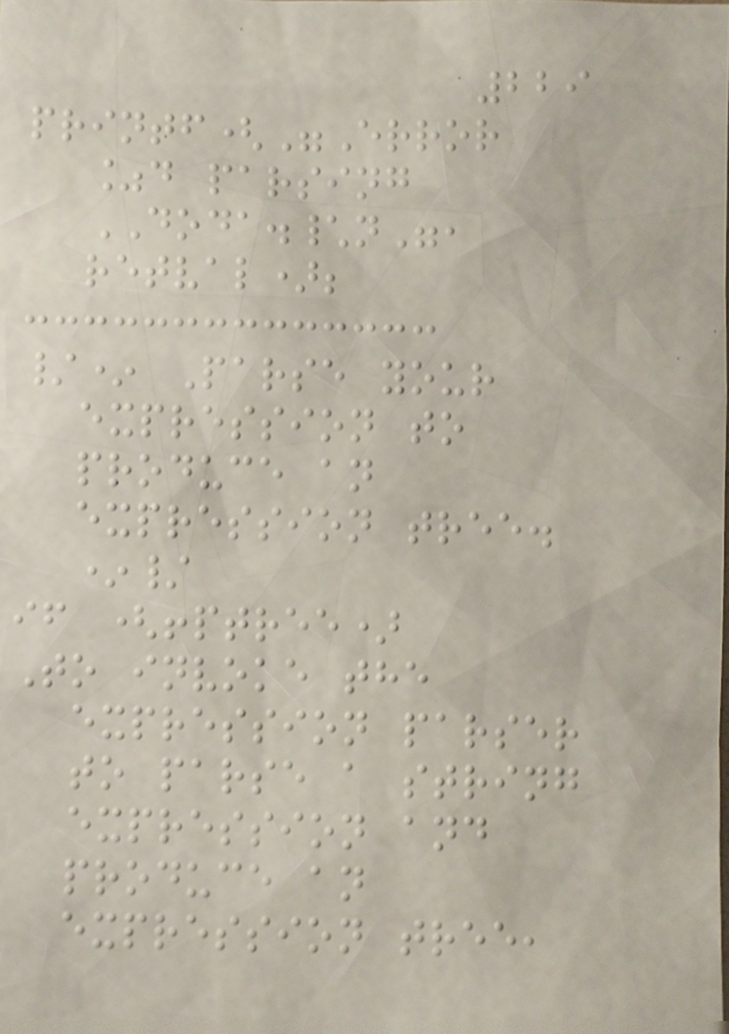229
printf("Error
%d parsing
DODA.\n",
retval);
/* Parse your
expression to
produce an
expression tree.
*/
if (!ptree)
To invoke the
expression parser
to parse a string
expression and
produce an
expression tree,
